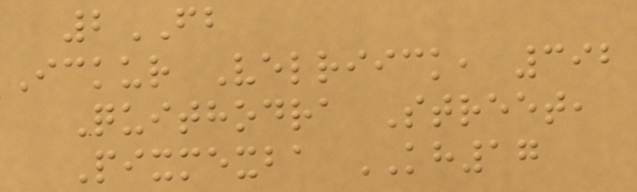2FB
Ickur Velriick, 392
Quithodra Street,
Pixmexba KH17
